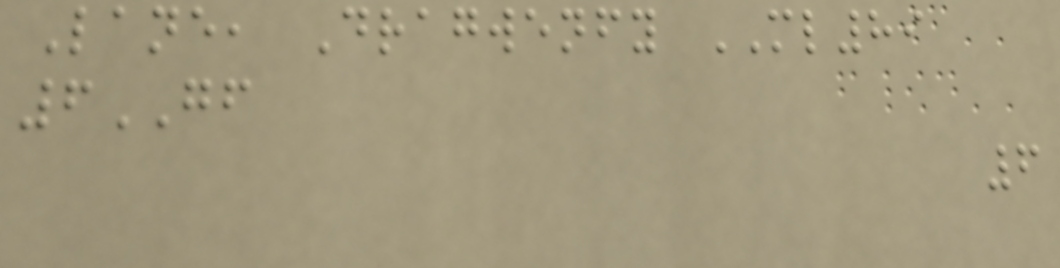Lane, Dragwenfy ML89
6GF
6
